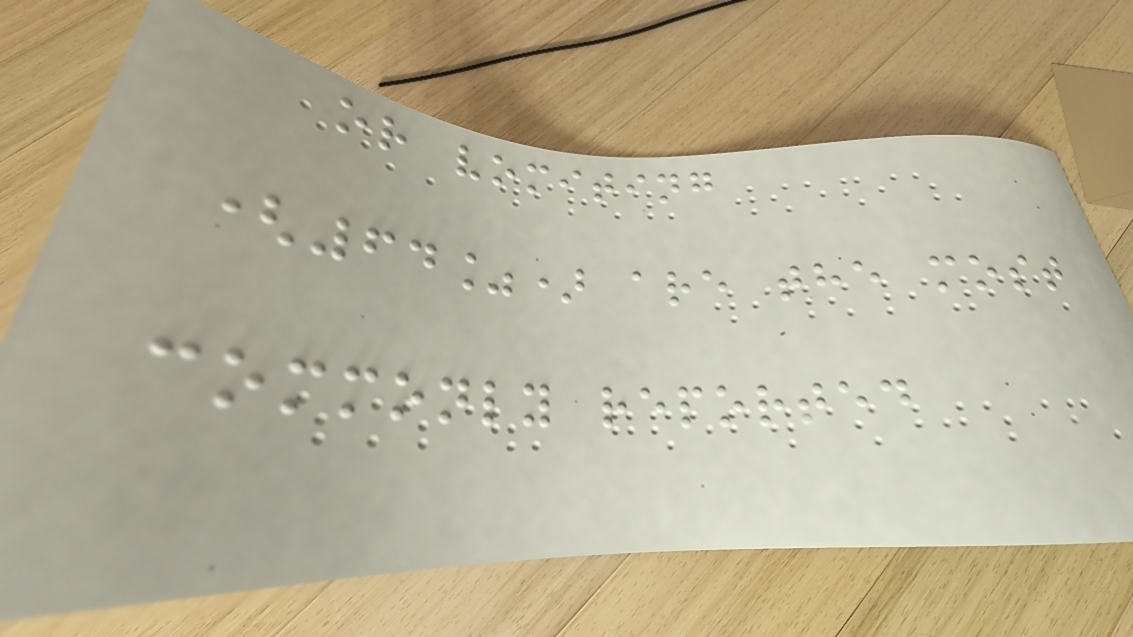or vomiting
(64%) are the most
commonly reported
